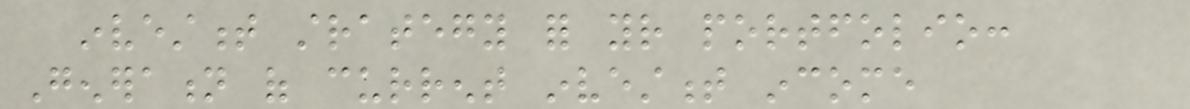investment strategy for your portfolio:
Generation of current investment income
